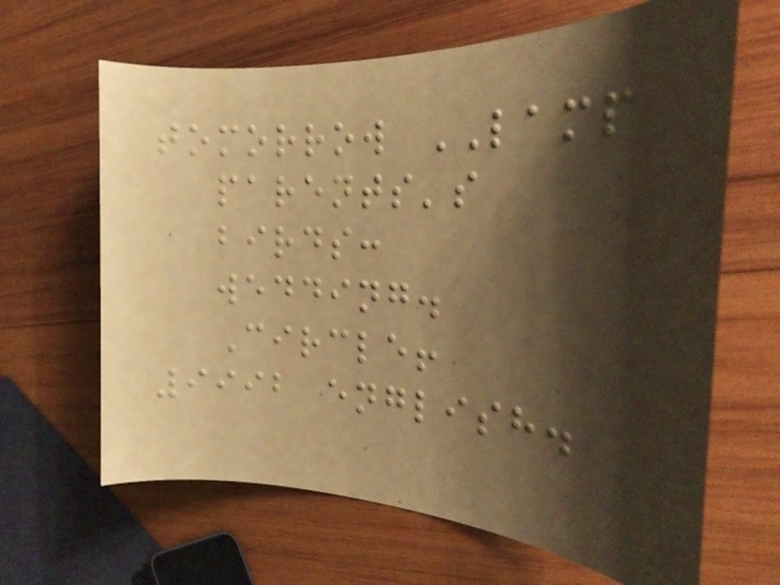tomorrow LAMP
parents's
birds:
wedding.
Circle!
9992 english.
